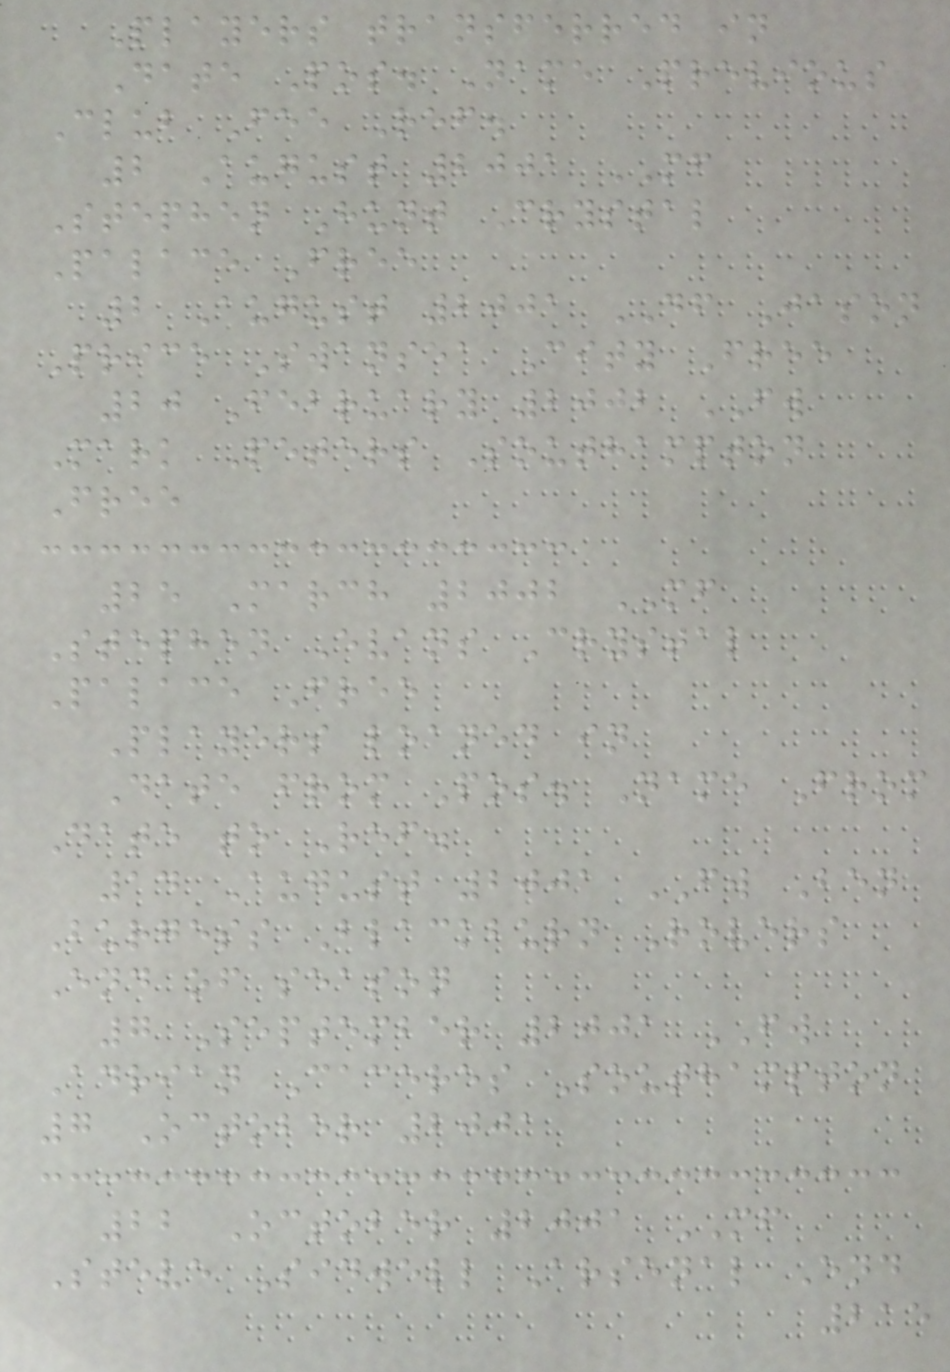Players transferred in
Date Pos. Name Previous
Club Fee Ref.
2 August 2001 MF
Stephen Hunt Crystal
Palace Free
2 August 2001 DF Jason
Price Swansea City Free
20 February 2002 FW
Mark Peters Southampton
Free
25 March 2002 MF
Stephen Evans Crystal
Palace Free
Players loaned in
Date from Pos. Name From
Date to Ref.
14 August 2001 FW Ben
Burgess Blackburn Rovers
End of season
7 September 2001 FW
Adrian Caceres Southampton
7 October 2001
22 October 2001 MF
Steve Sidwell Arsenal End
215
